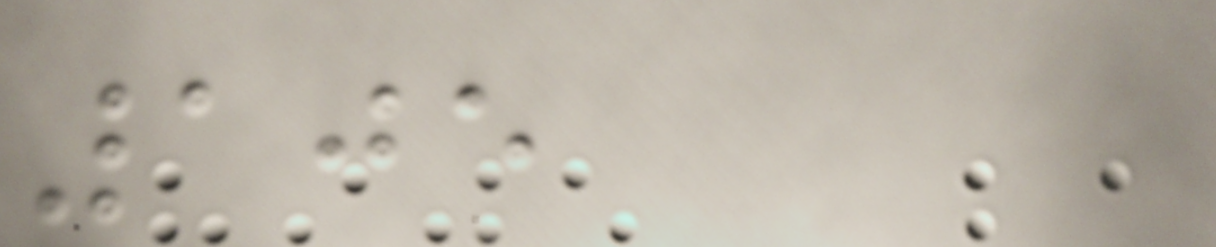105
